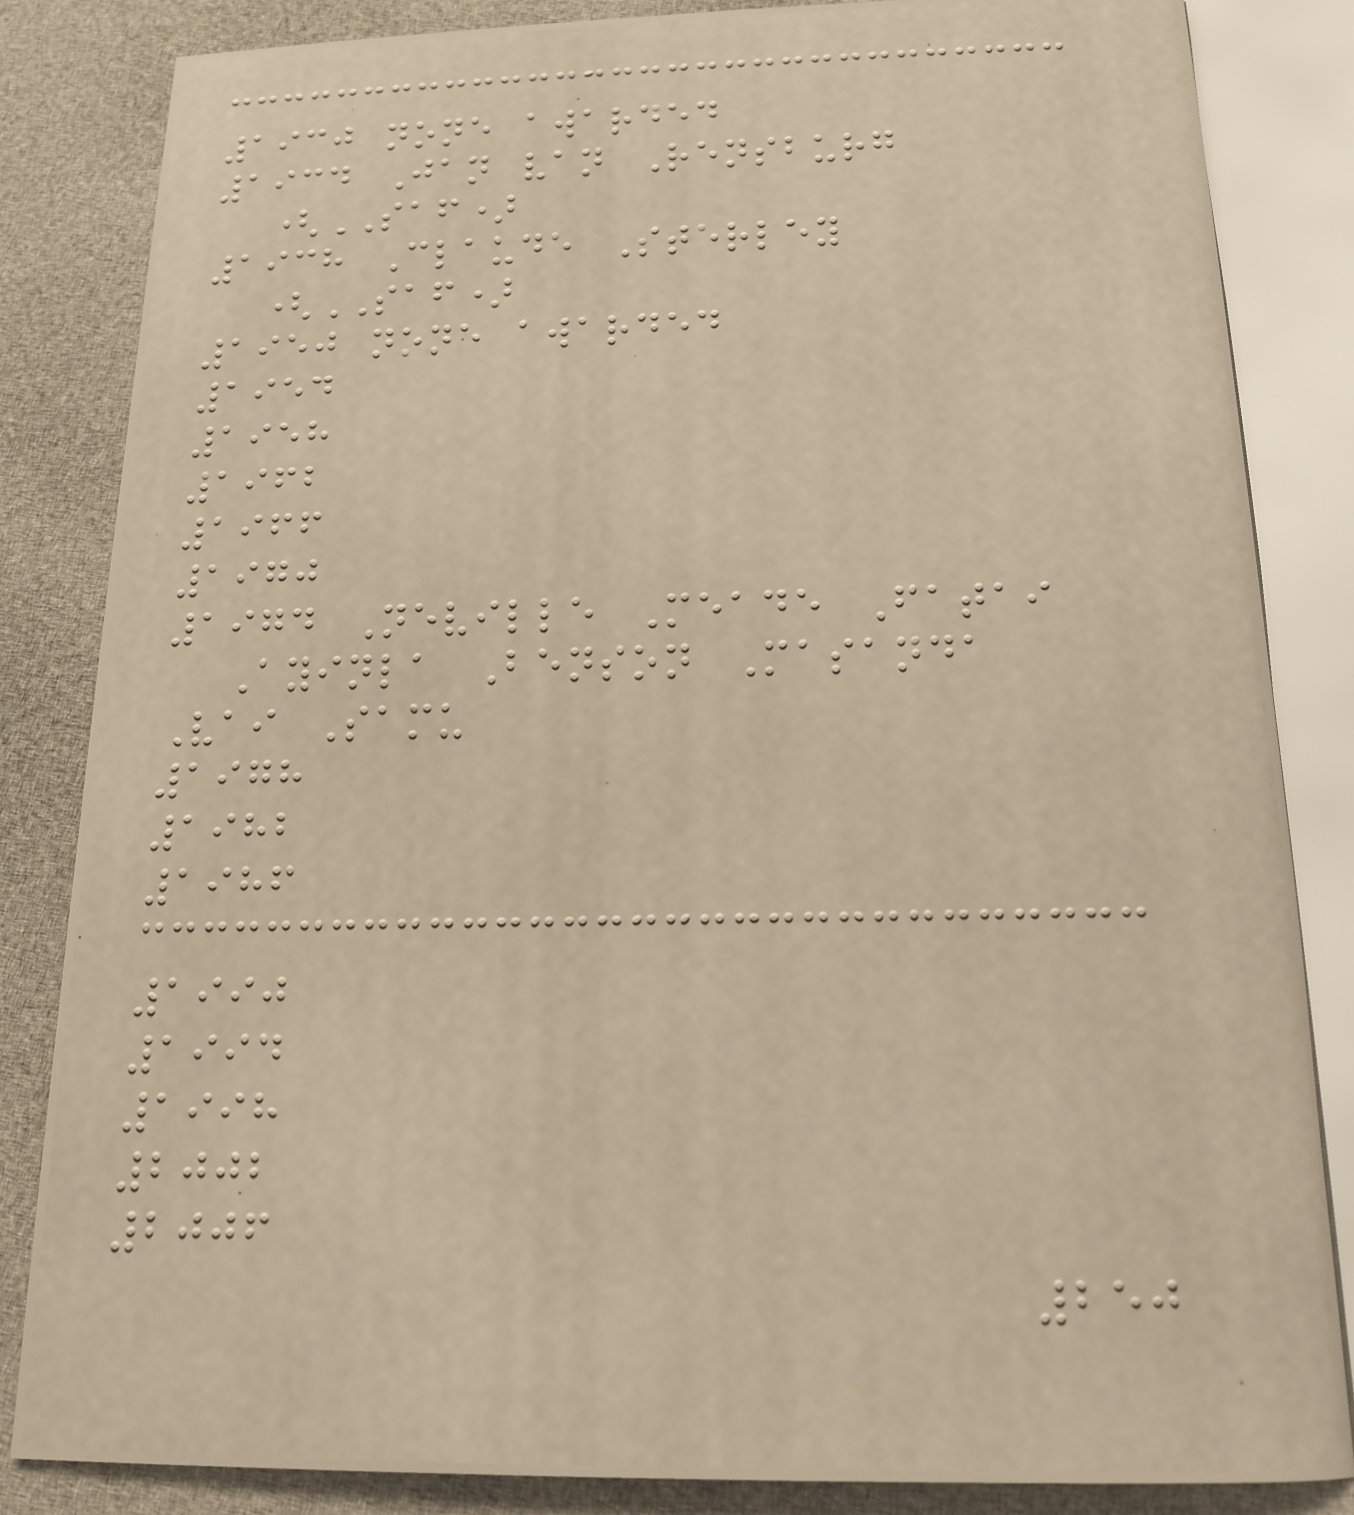1930 none awarded
1934 Jan van Rensburg
(SAF)
1938 Claude Sterley
(SAF)
1950 none awarded
1954
1958
1962
1966
1970
1974 Neville Meade Fatai
Ayinla Benson Masanda
Vai Samu
1978
1982
1986
1990
1994
1998
2002
2006
250
